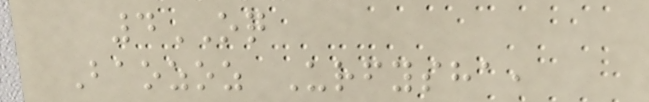4OQ
Baozoz Urfysha,
